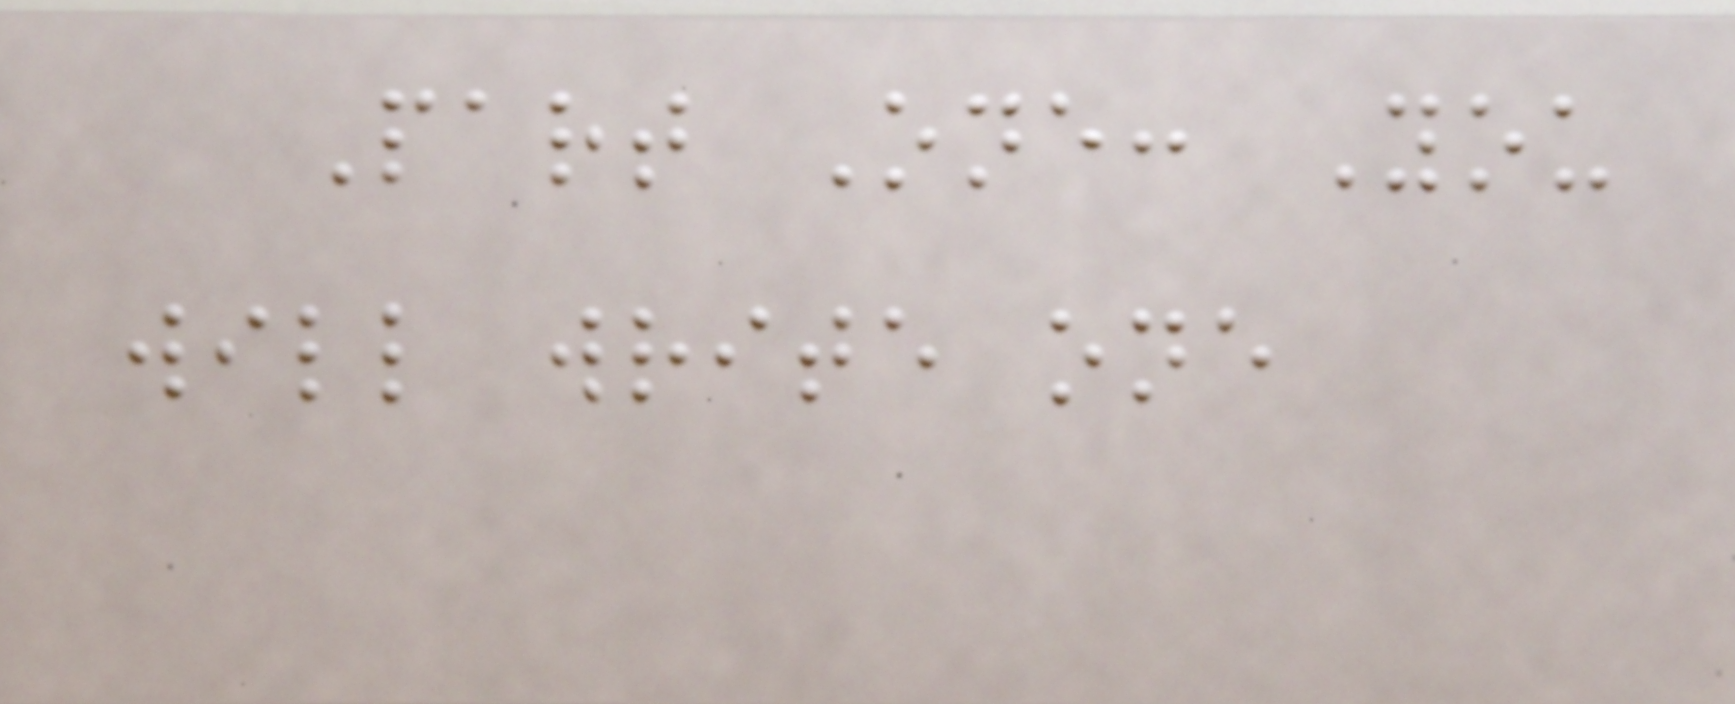Part One: You
will write one
